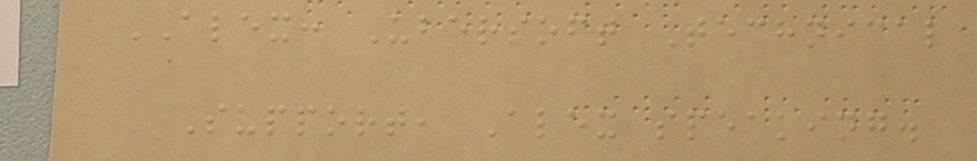ALEX: Ubersoft Technical
Support, Alex speaking.
